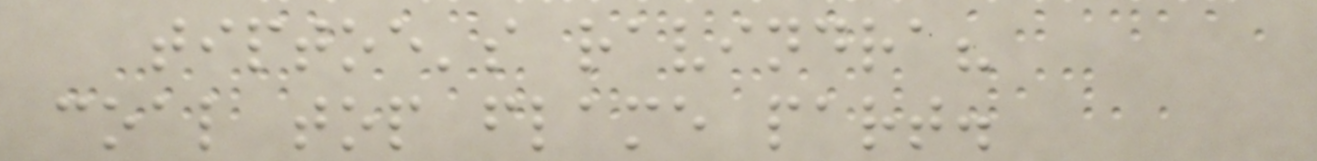tiptoe's ravindra?
coal top flame part.
